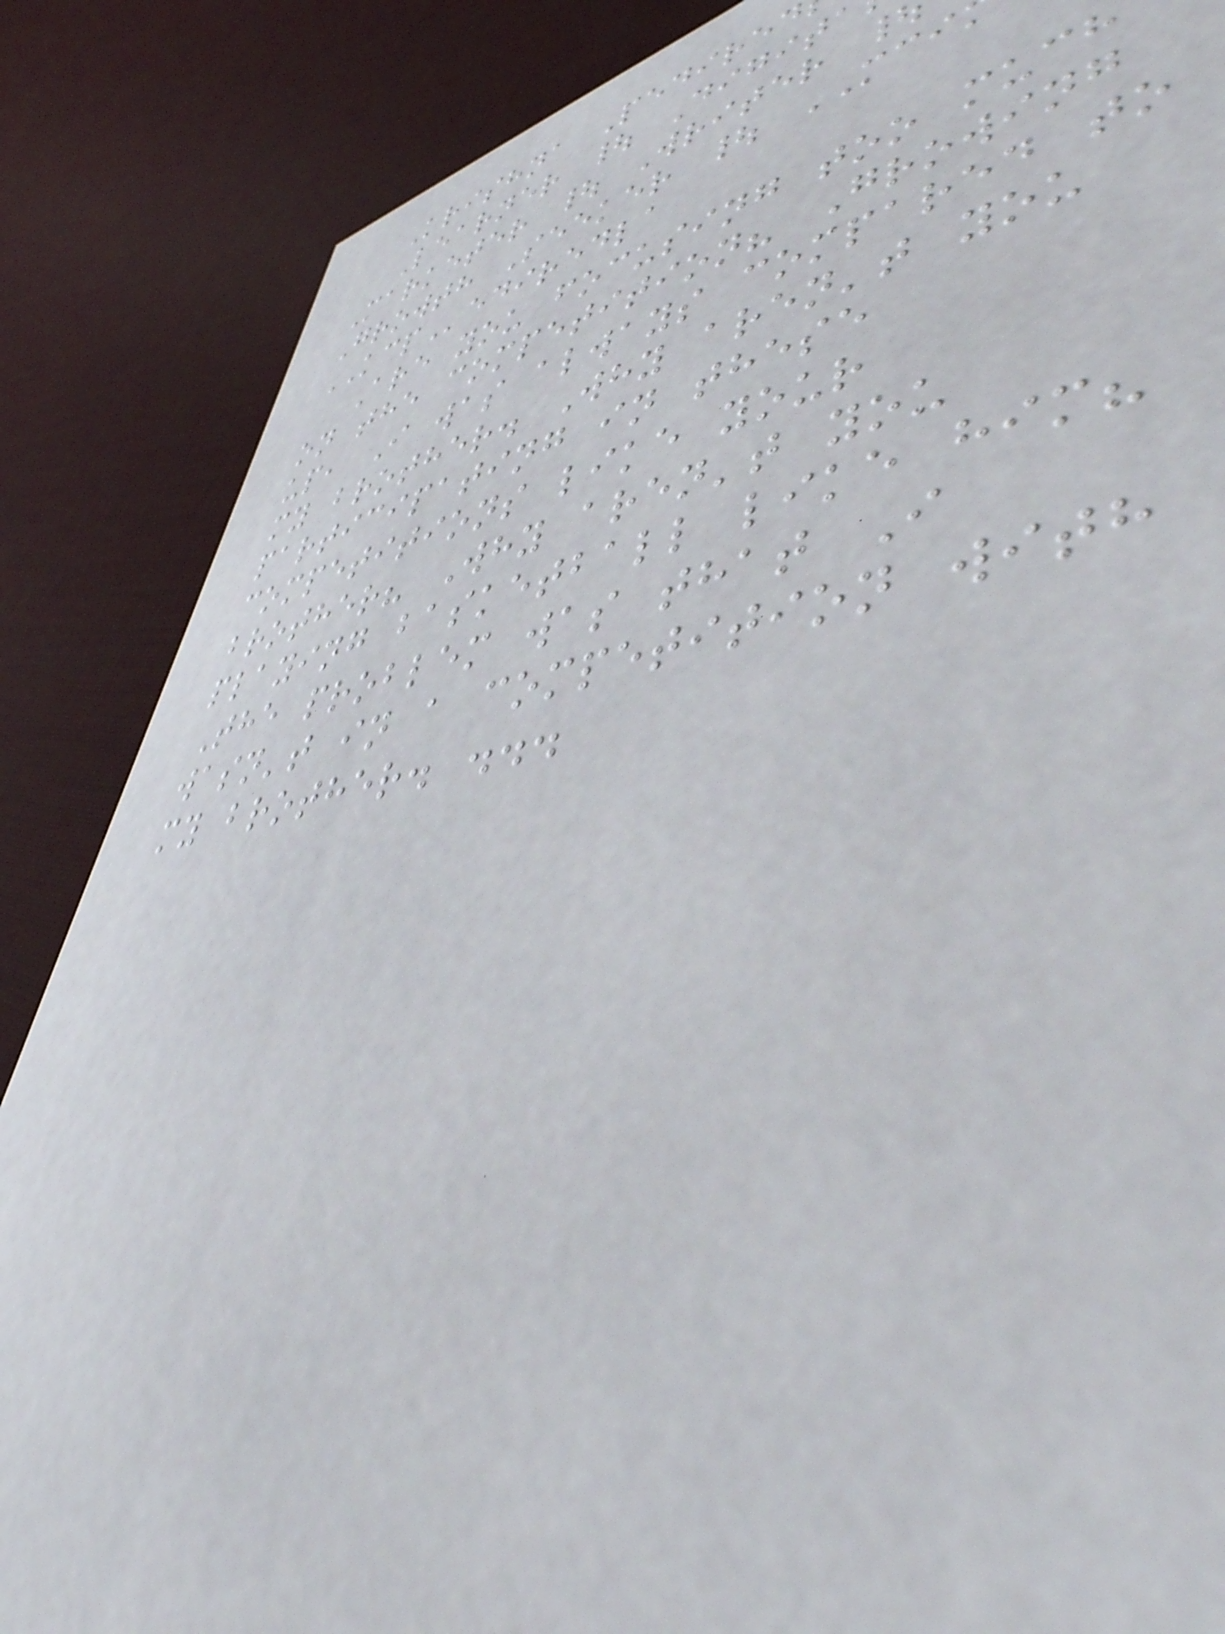Krishna Pedired
Learner | Digit
Marketer | Writer
Growth Seeker | MCI
KCPediredla
Are you focusing too much
on the competition? Growing
up, I was always compared to
my brother. Why aren't you
participating in these
competitions like your
brother? Why aren't you
playing basketball like him?
The problem was that I
wasn't in a competition with
my brother. ...
